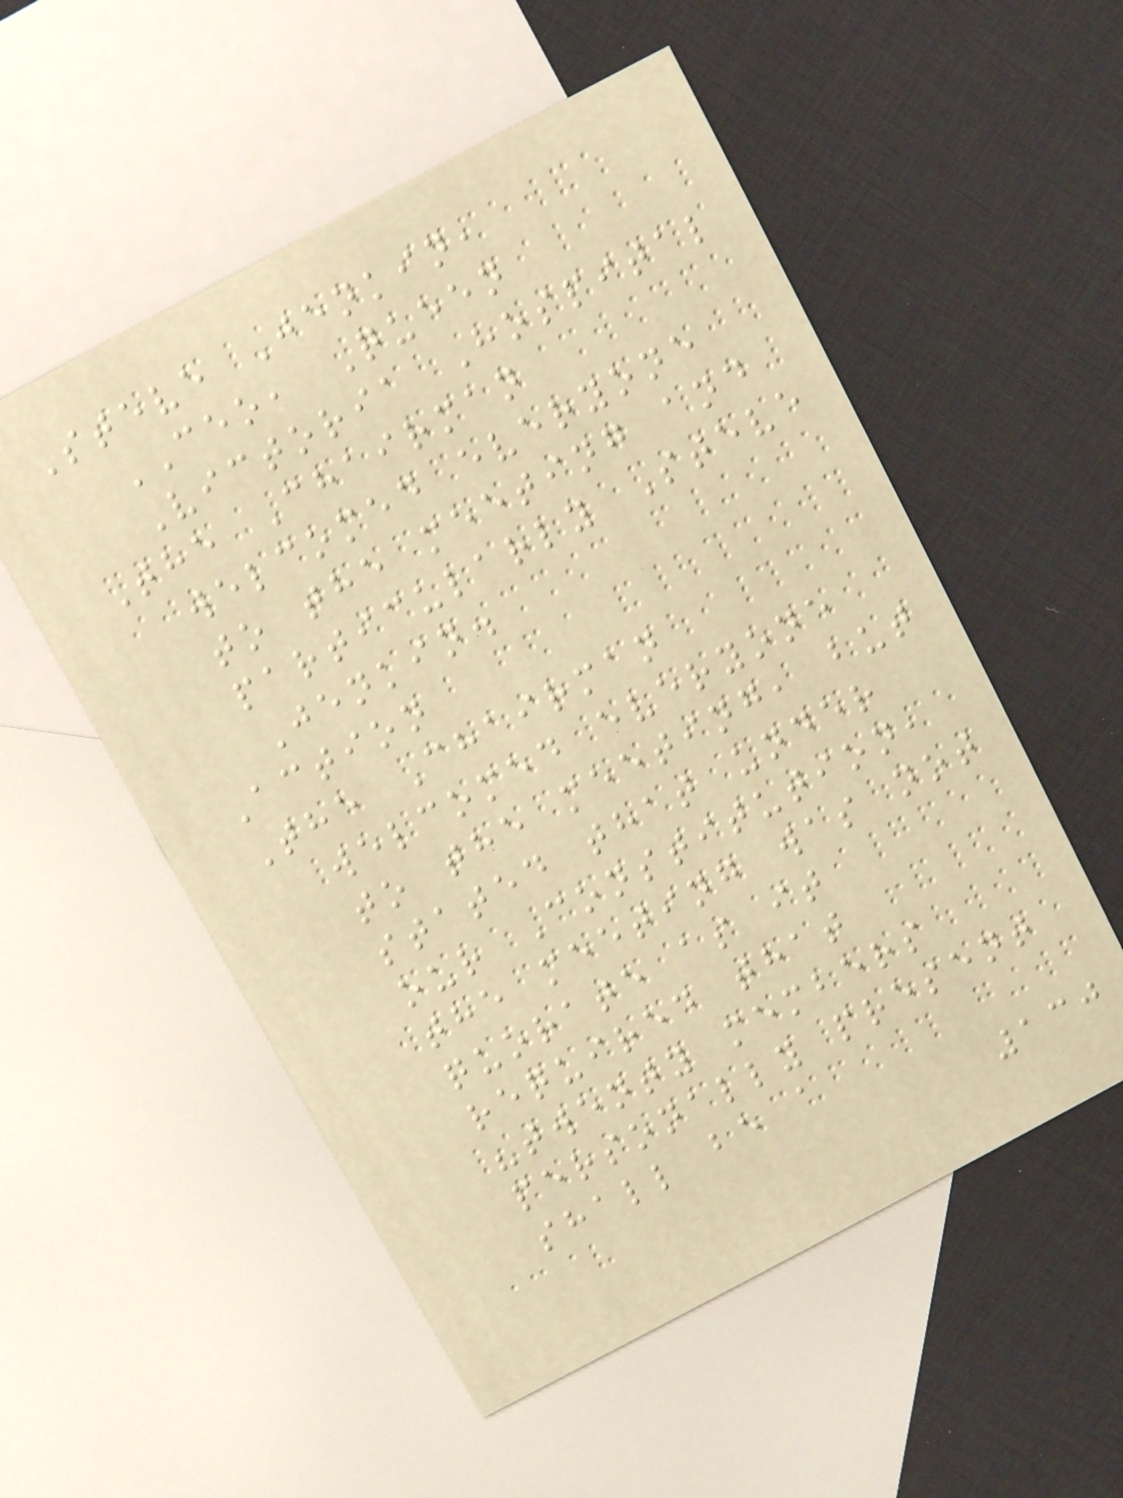Steve Jenkin,
CEO, Queen
Victoria Hospital
The Chairman
welcomed everyone
to the meeting and
particularly Steve
Jenkin.
Action
The Chairman
welcomed everyone
to the meeting, but
stated that under
our Constitution,
the meeting was not
quorate as it
required that
"twenty members
personally present
shall be a
130
